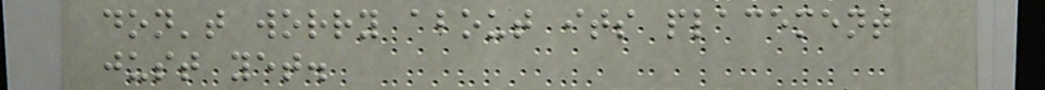don't worry about its placement
just yet.
